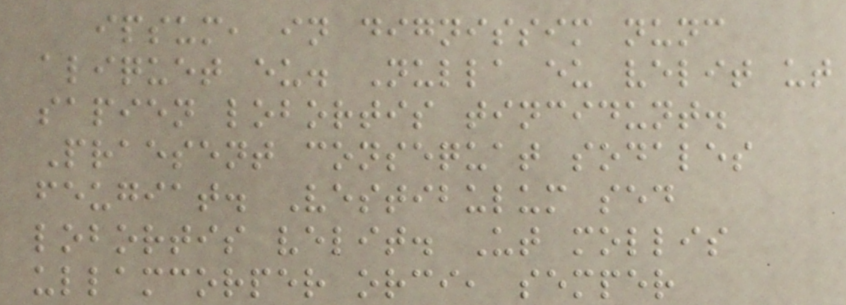ipsum, in dignissim nunc
aliquet eu. Nulla eu velit ut
sapien lobortis tincidunt.
Praesent consequat sodales
feugiat. Vestibulum sed
lobortis velit. Ut mollis
ullamcorper orci, semper
